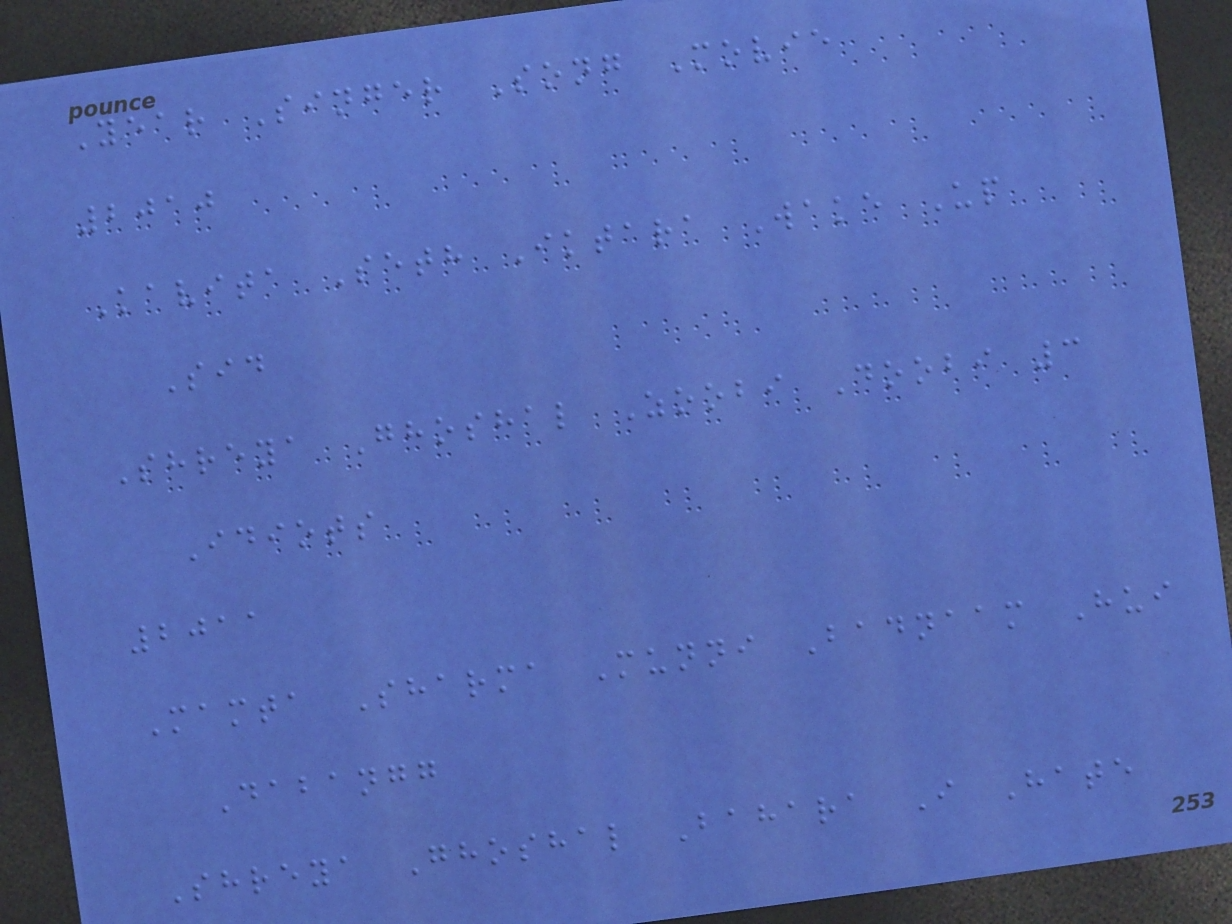Year Singer Song Movie
2010
Kavita Seth Iktara Wake Up
Sid
Shreya Ghoshal Zoobi Doobi 3
Idiots
2011
Mamta Sharma Munni Badnaam Hui
Dabangg
Shreya Ghoshal Bahara I Hate
